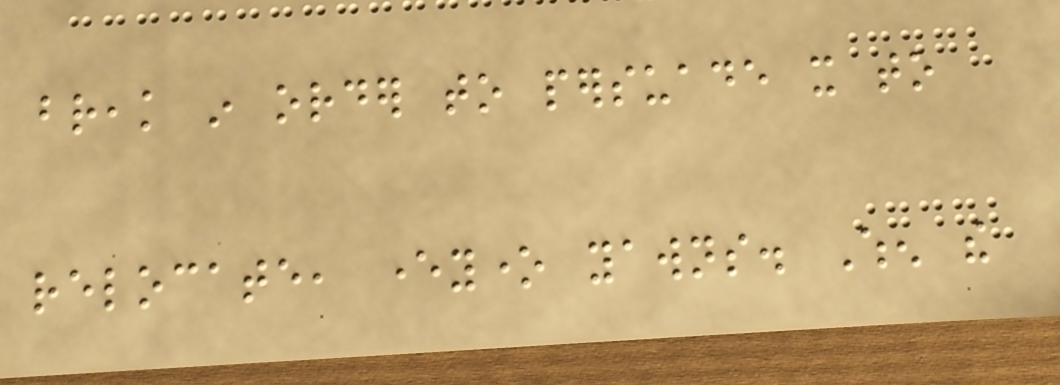break in order to persuade it to
relocate, everyone yawns. When the
